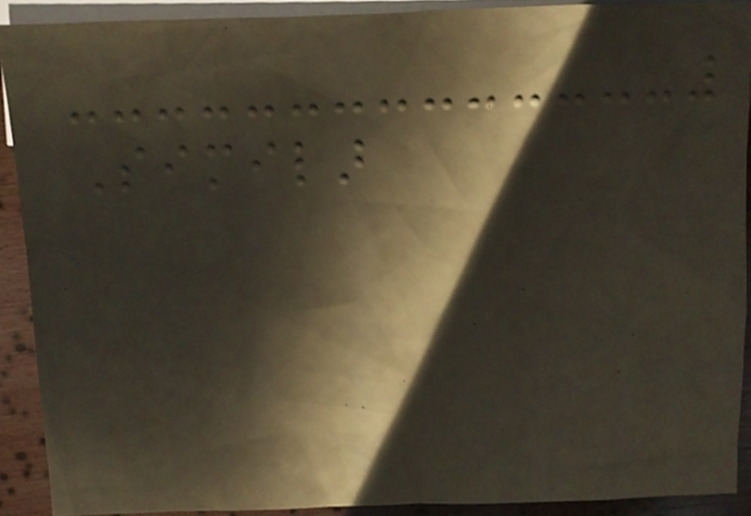Similar
